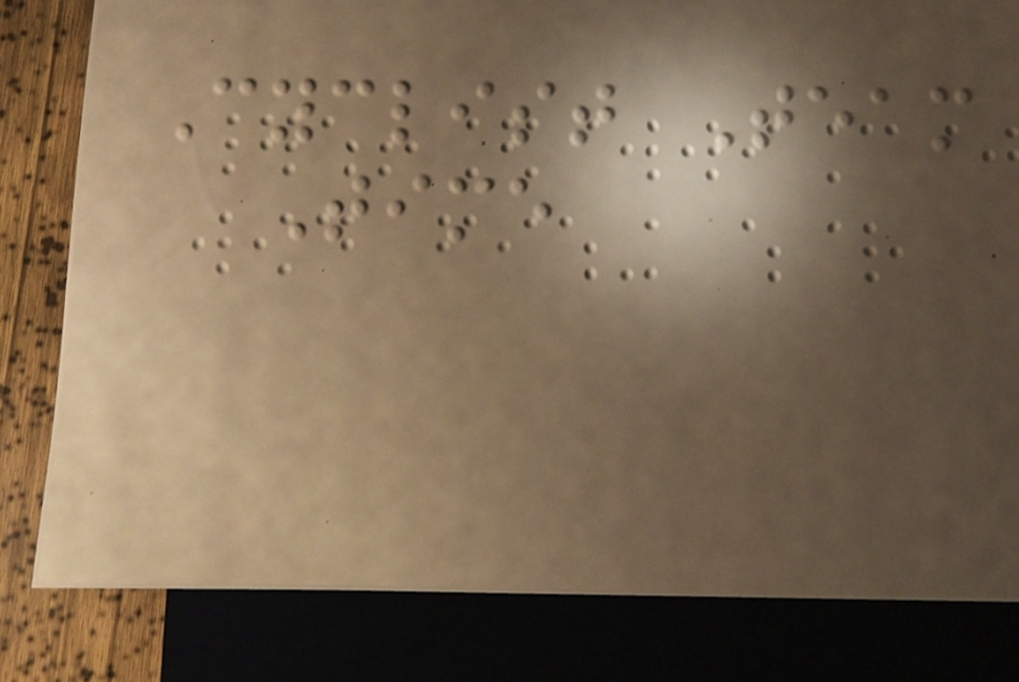Cyclist Team
Time
